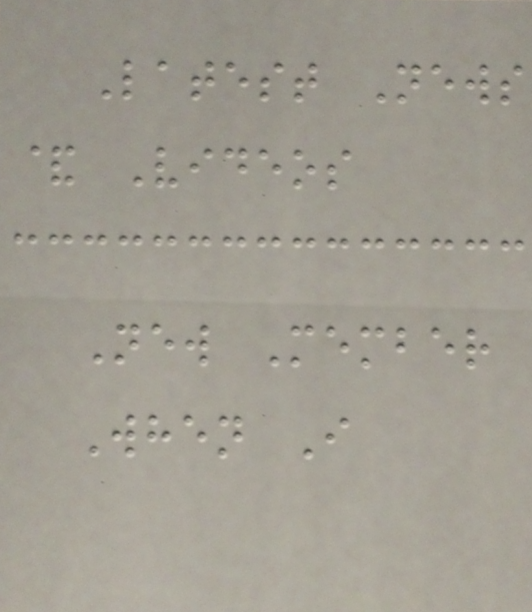Latest News
& Videos
New Member
When I
